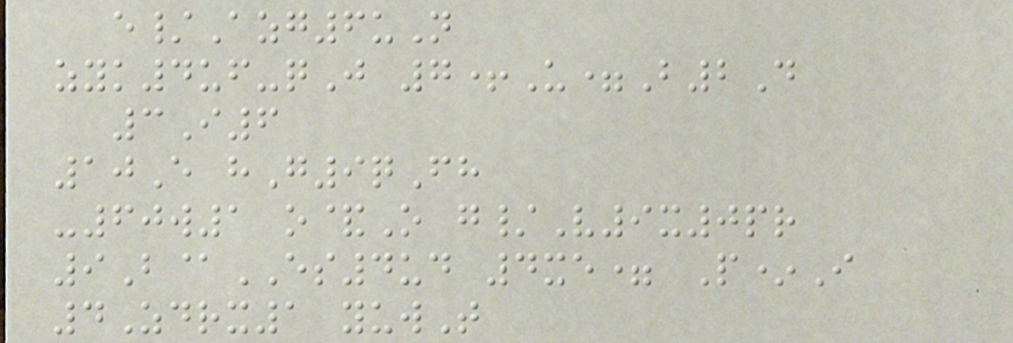e/Azg6uN
zyk4uf-qJ 7+U=B2D
3I6
10E hG9qFh
-60w1 o&O g/V9x0pr
9B@ES4ud 4xe= P*I
4Zdrx1 yuwT
